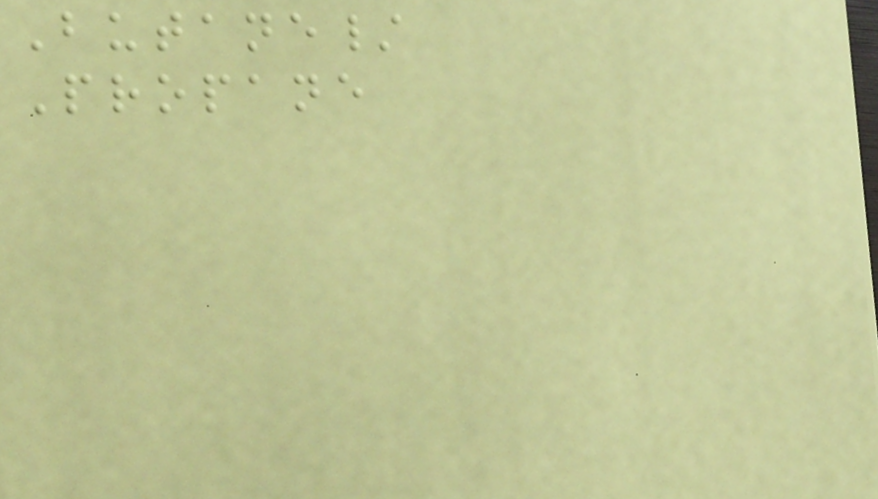Butane/
Propane
